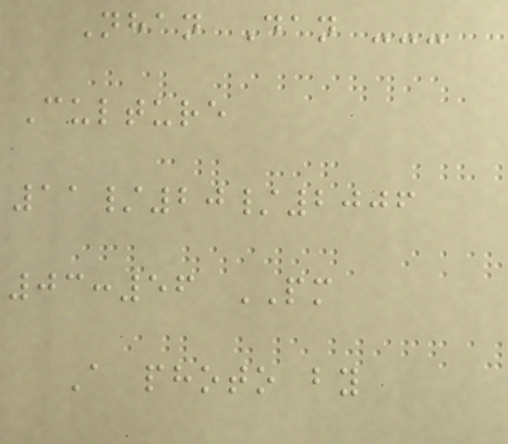Nhan Dan ---
Culture
11/20/2006
03:56 PM
A photo by
